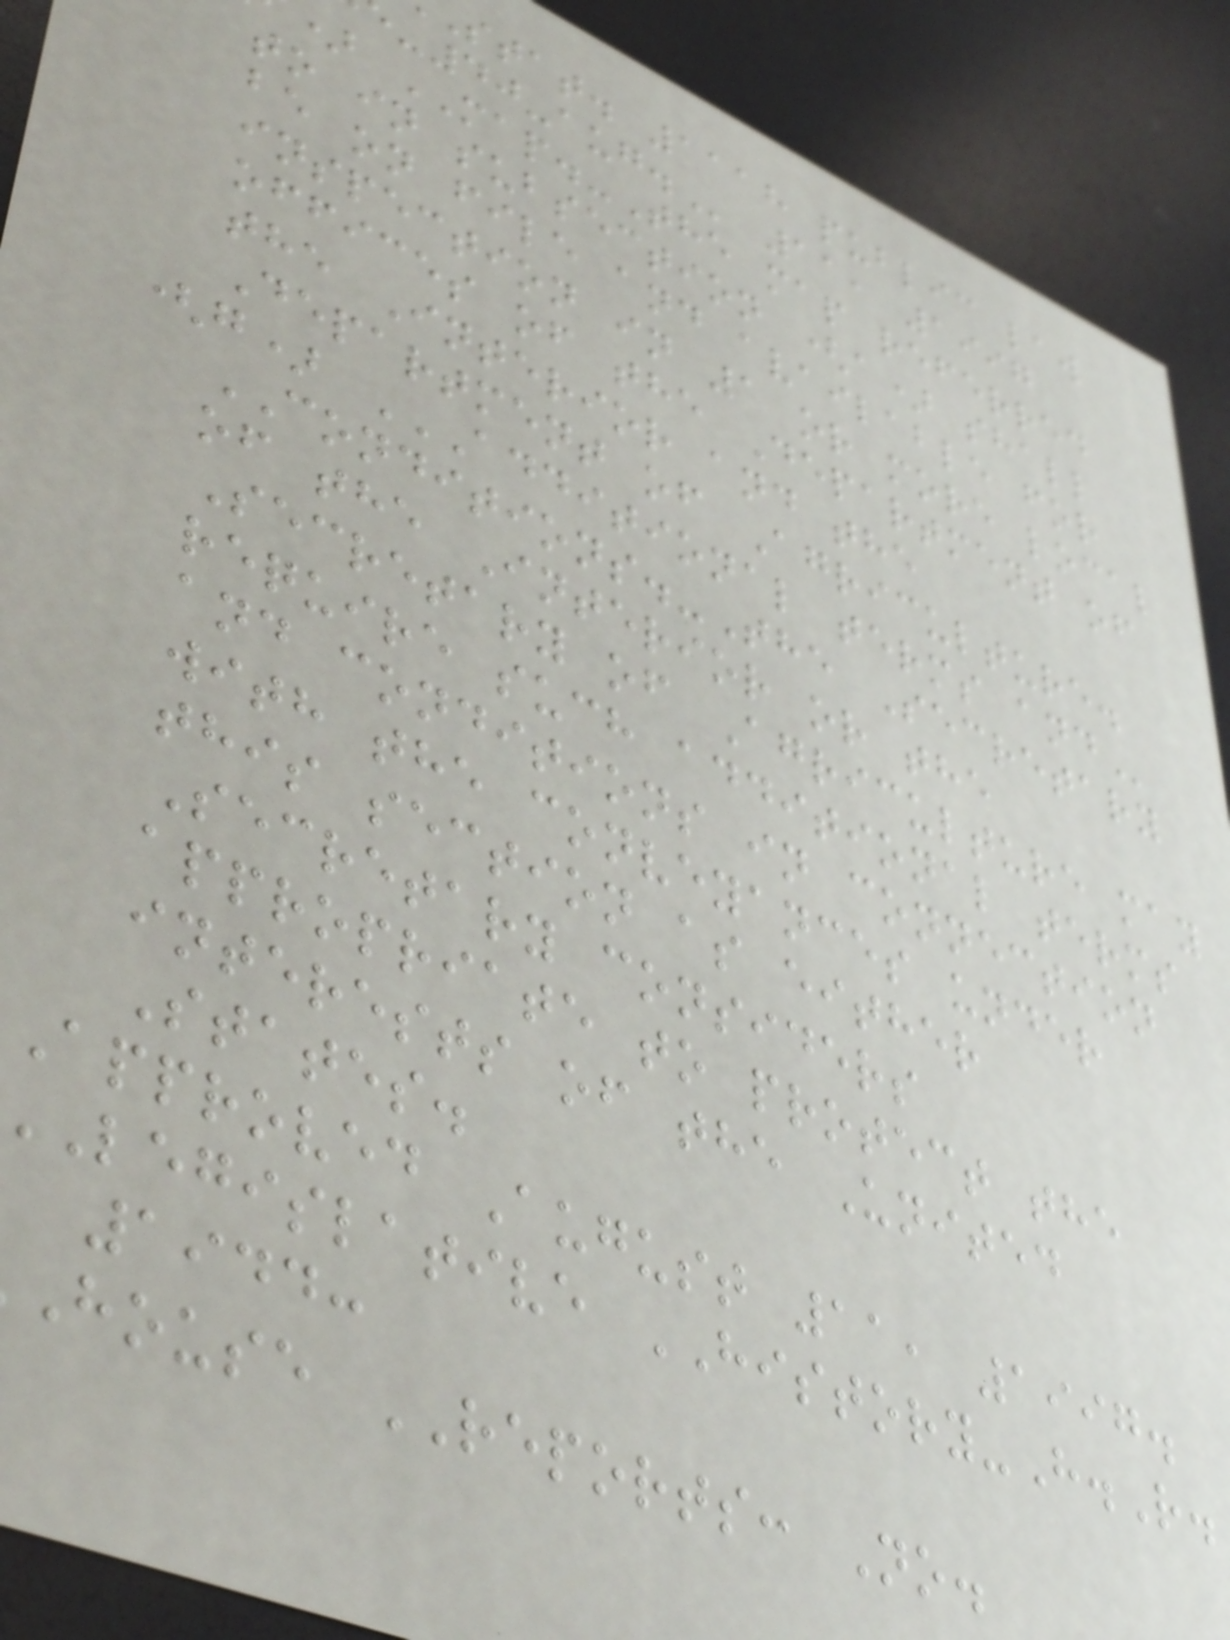stat. 1118 public law
11, 1997
) MAP.-The map referred
to in subsection (a) shall
be on file and available for
inspection in 1 or more local
offices of the Department of
the Interior and the
Department of Agriculture.
(g) ADDITIONAL TERMS AND
CONDITIONS.-The Secretary
of the Interior or the
Secretary of Agriculture may
require such additional terms
and conditions in connection
with the conveyances under
this section as either
Secretary considers
appropriate to protect the
interests of the United
States.
Approved August 11, 1997.
legislative HISTORY-H.R.
1944:
house REPORTS: No.
